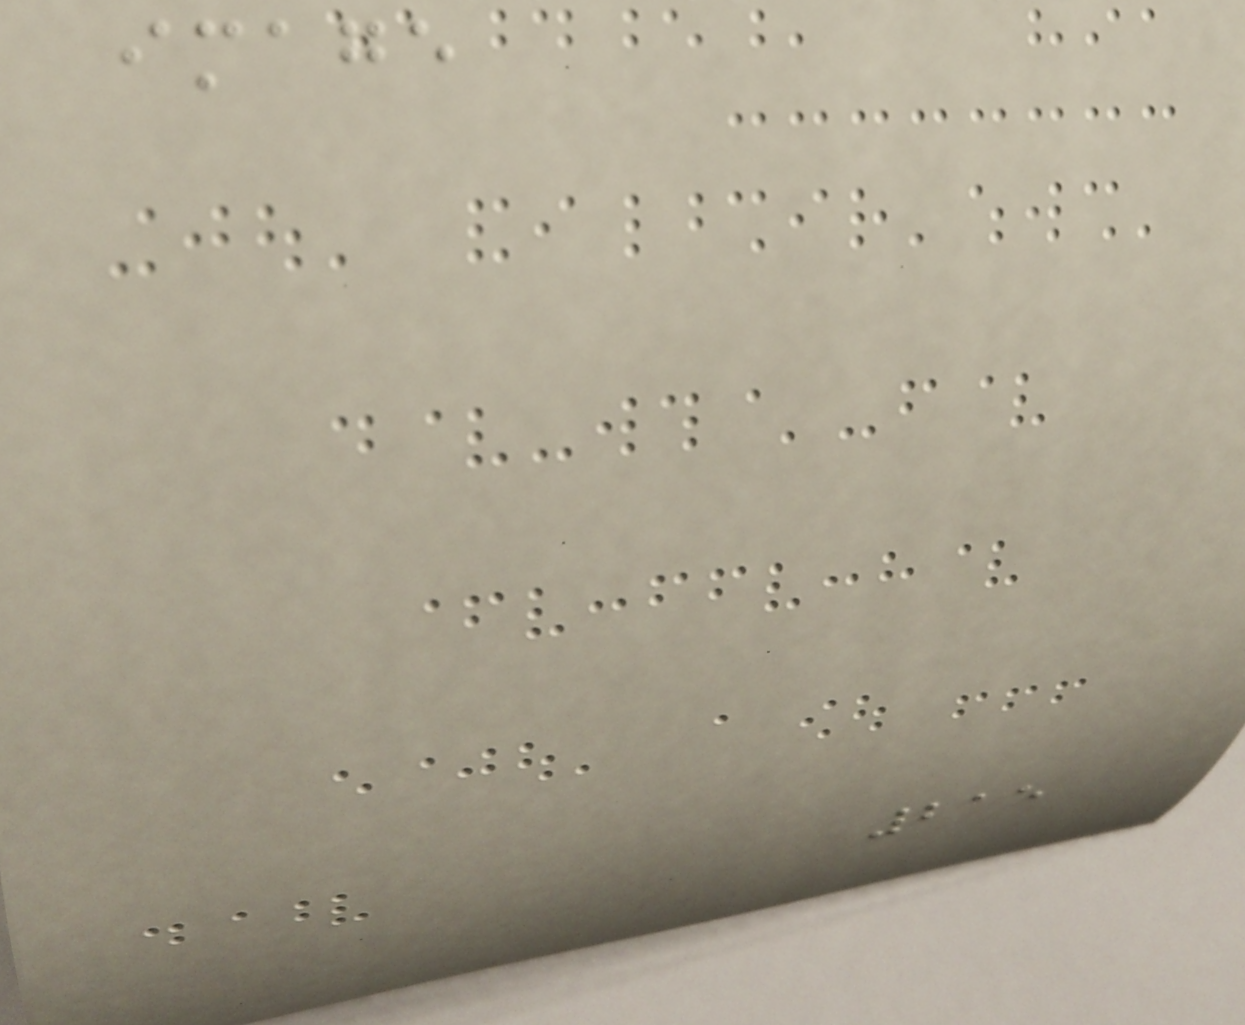image
215
